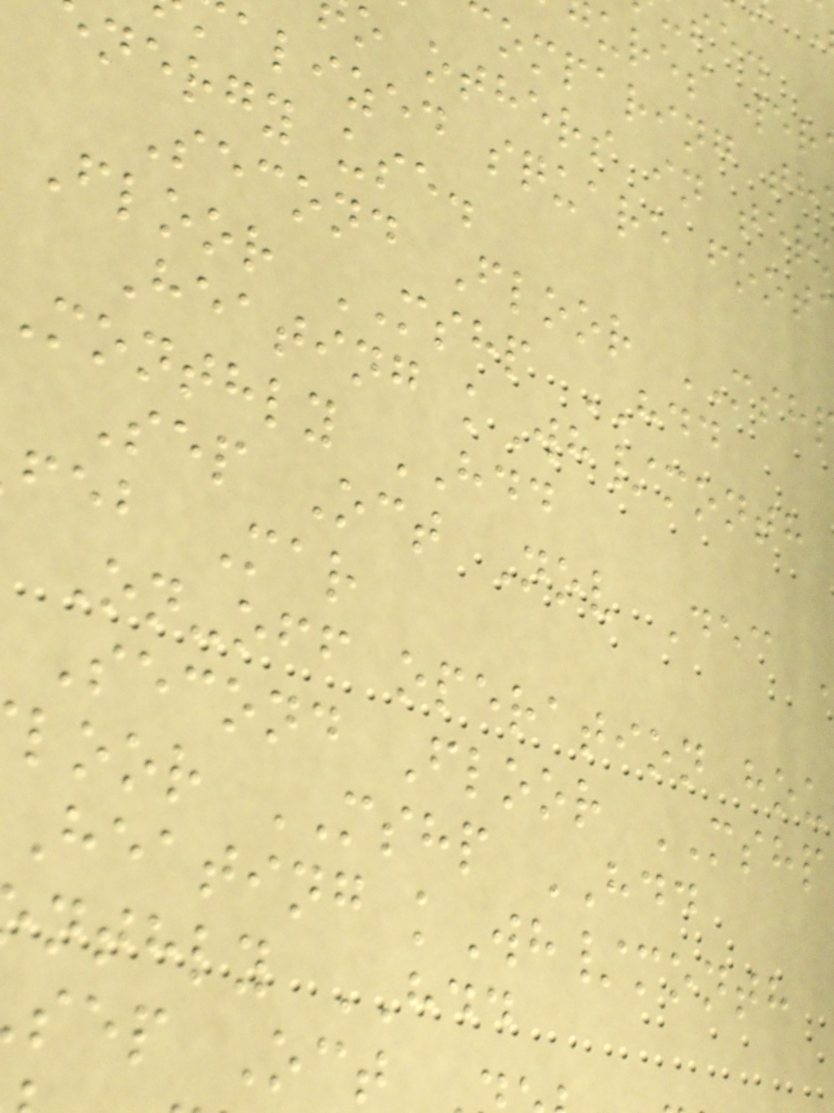ures wer
omparing th
o others in ter
alized square foot
nergy use.
Second Floor MSH
Floor MSHP HDD
Heating kWh/month
monthly HDD
Sep Oct Nov Dec
feb Mar
On-off operation hou
Second Floor MSHP
loor MSHP HDD
Heating kWh/month
nthly HDD
sep Oct
